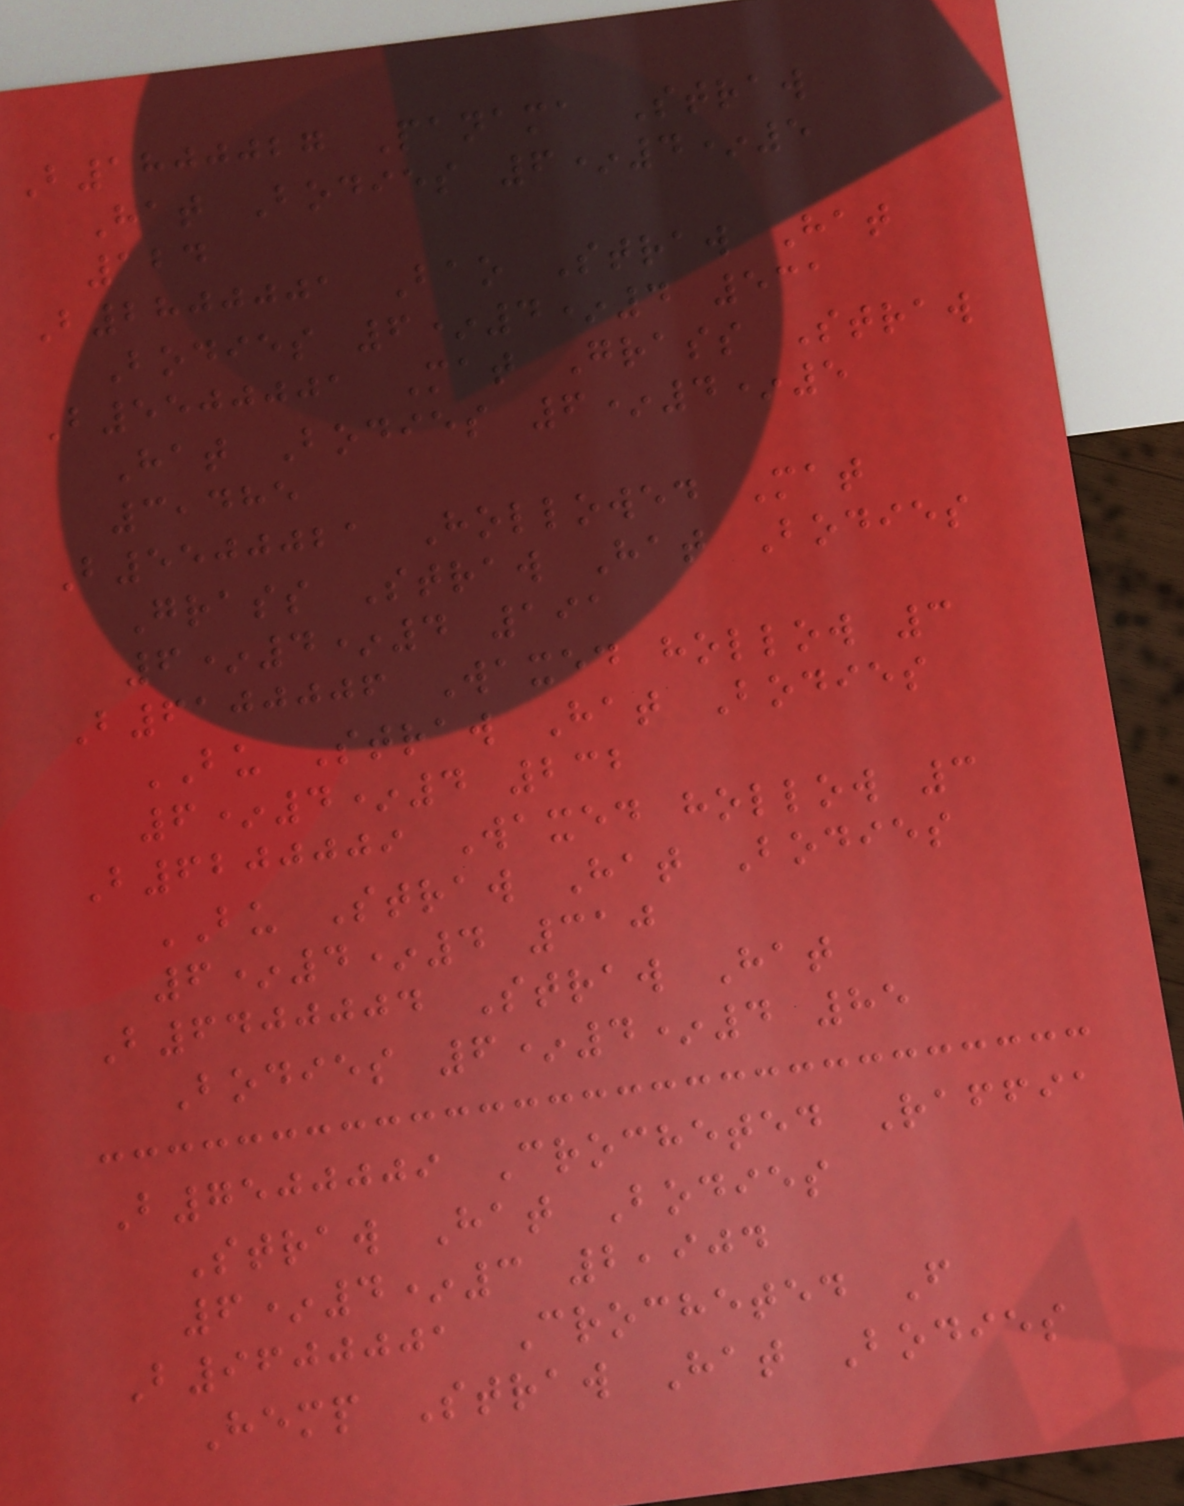B1800027 Panama Straw
Hat Bodies 6*4*5
124
B2800001 Bao Straw Hat
Bodies 6*4*4 531
B5500001 Mat Grass Straw
Hat Bodies 6*4*5
3,485
B5500021 Hollowed Mat
Grass Straw Hat Bodies
6*4*4 191
B6100006 Waxed hollow 3
BU Straw Hat Bodies
6*4*4 232
B6200009 Waxed hollow 3
BU Straw Hat Bodies
6*4*4 310
B6400004 Straw Hat
Bodies 6*4*4 85
B7500009 Crocheted Raffia
Straw Hat Bodies
6*4*3 2,904
B9600001 Crocheted F
Hemp Straw Hat Bodies
